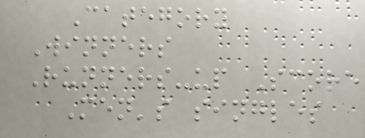Category
Winners
Runners-up Score
Men's singles
